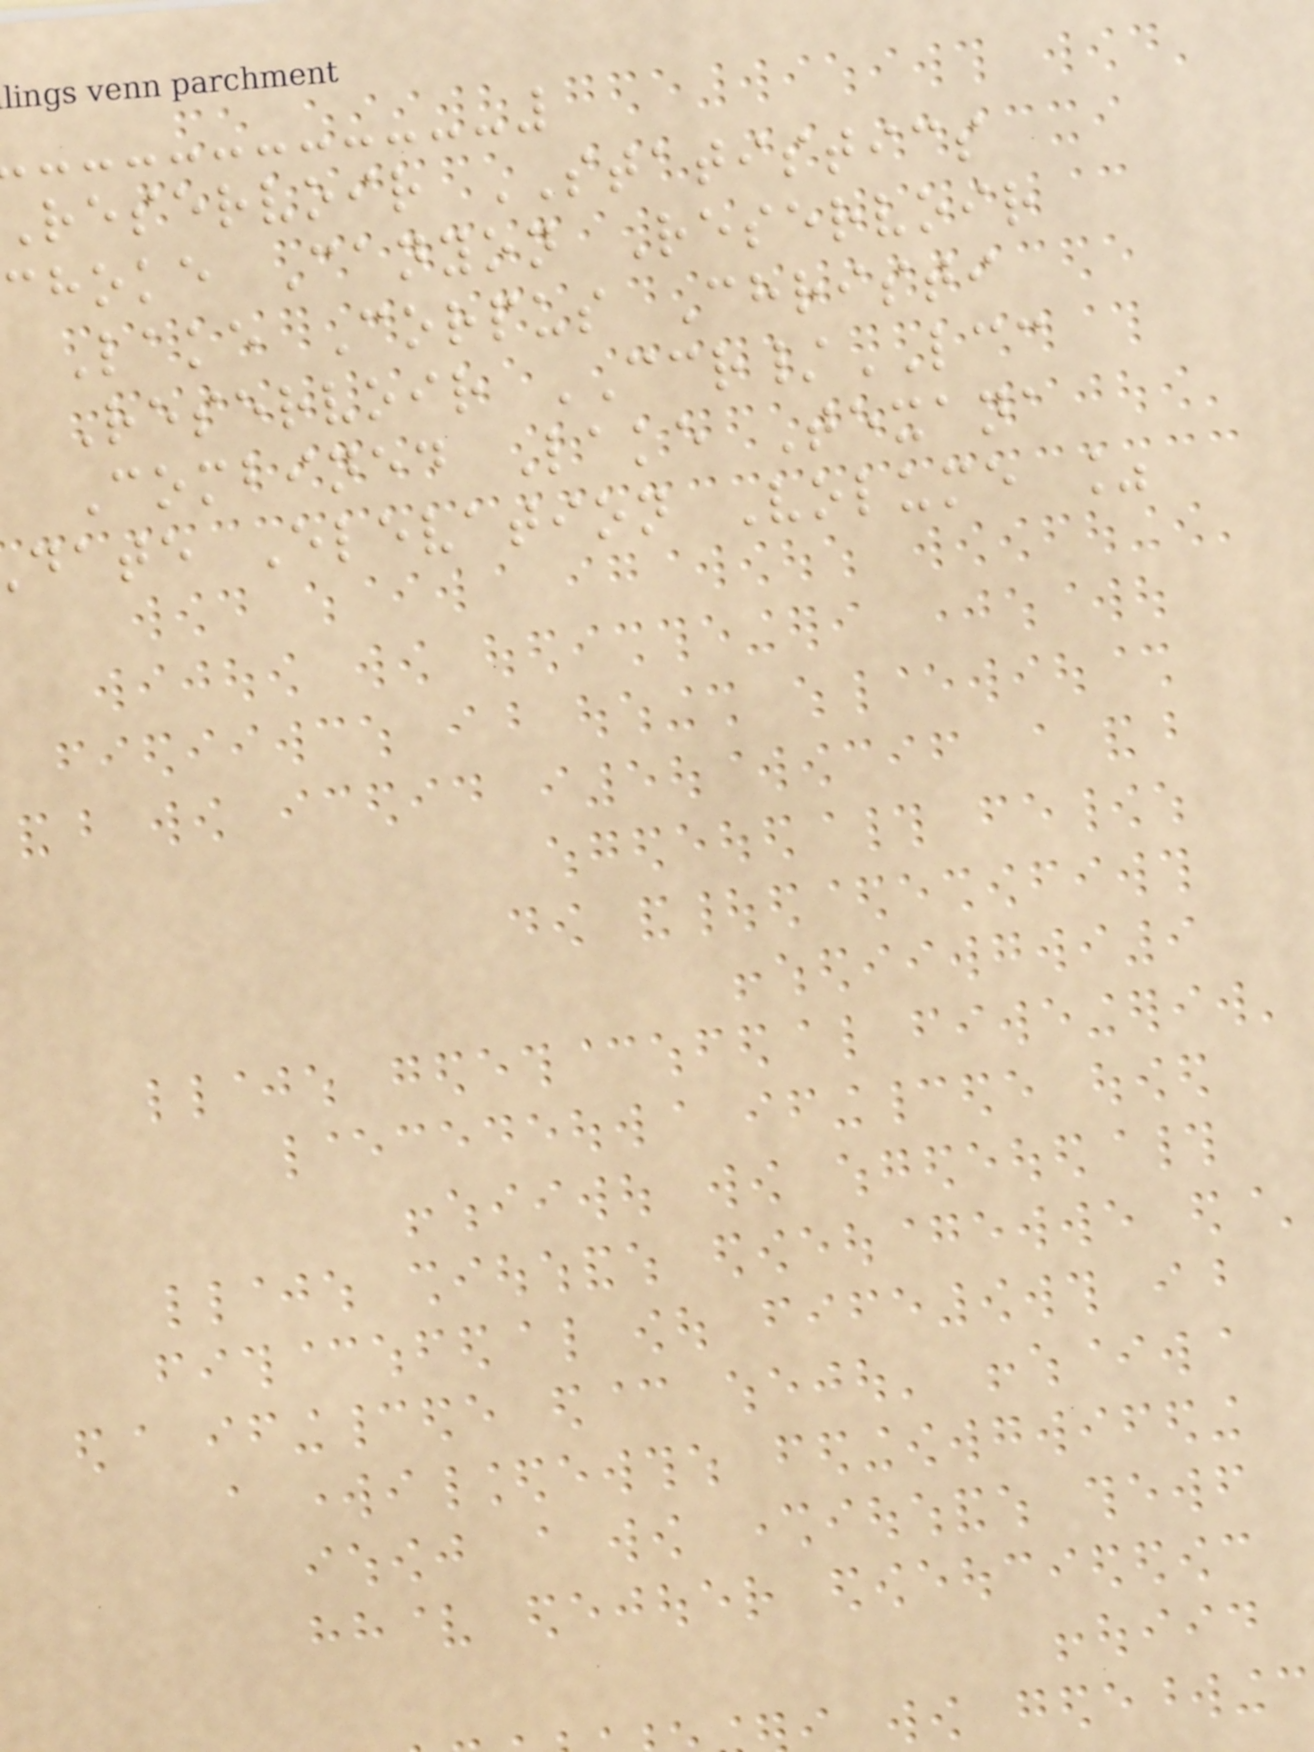reservoir STATISTICS
choke Canyon Reservoir
Lake Corpus Christi
Reservoir CCR/LCC
Combined Lake Texana
date Elevation Volume %
